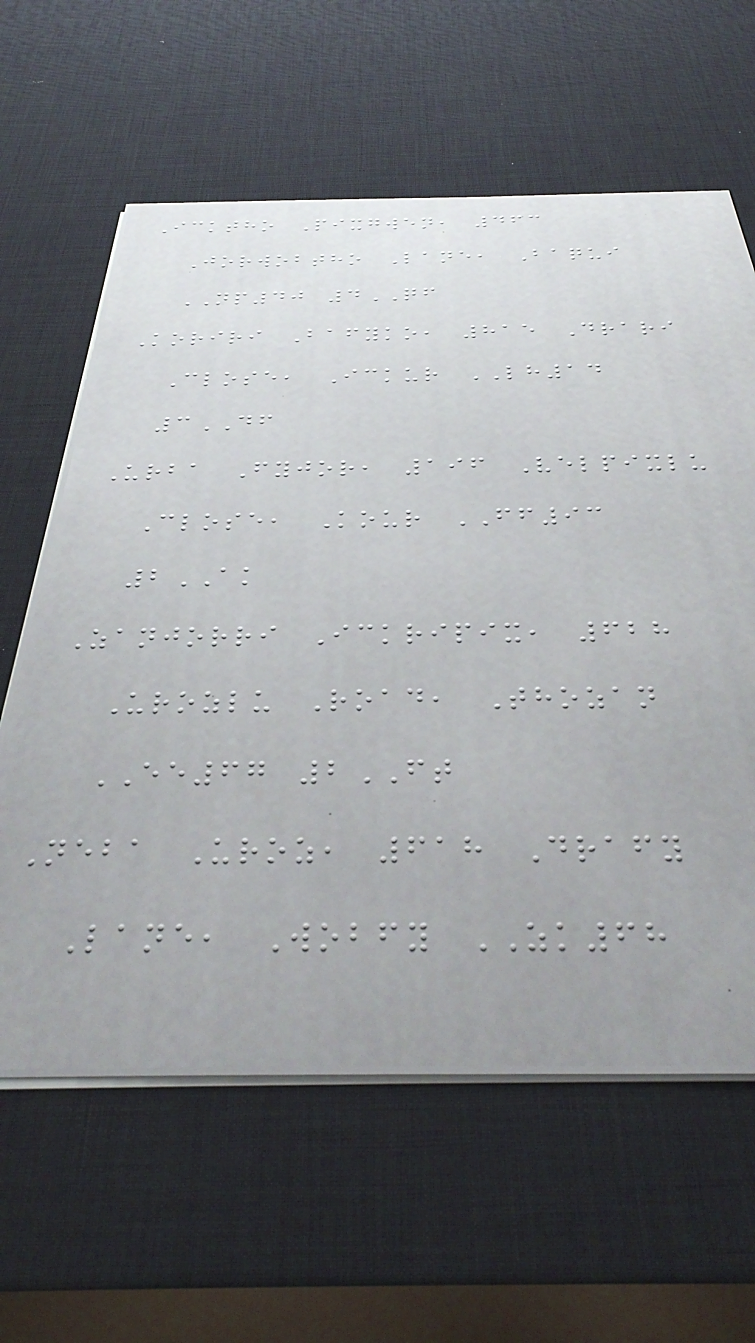Icktho Pixgwen, 463
Jorwobtho Lane, Baqui
NP40 4QF
Koriri Bafyko, 815 Drari
Close, Ickur LH14
3DF
Urba Fyjor, 196 Velpixlu
Close, Kour FF93
2AK
Zanjorri Ickripix, 628
Urozlu Road, Thozan
EE67 2FT
Neba Uroz, 618 Drafy
Lane, Wobfy ZK68
